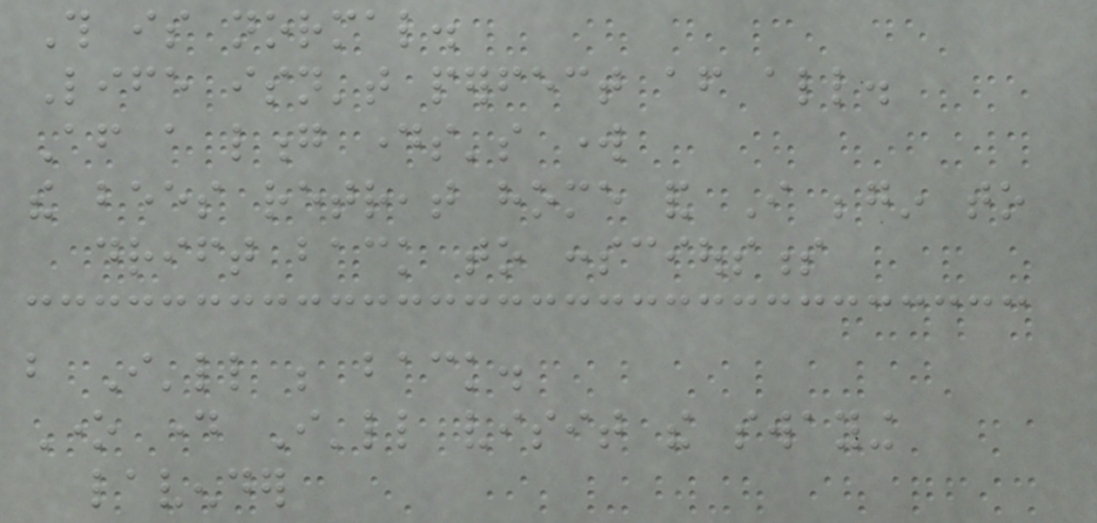This is normal.
Life isn't perfect after all.
After a long days's work
the bees retreat home and I begin to
drift back to consciousness
but I'll be back.
One day I'll visit the swaying
lavender
